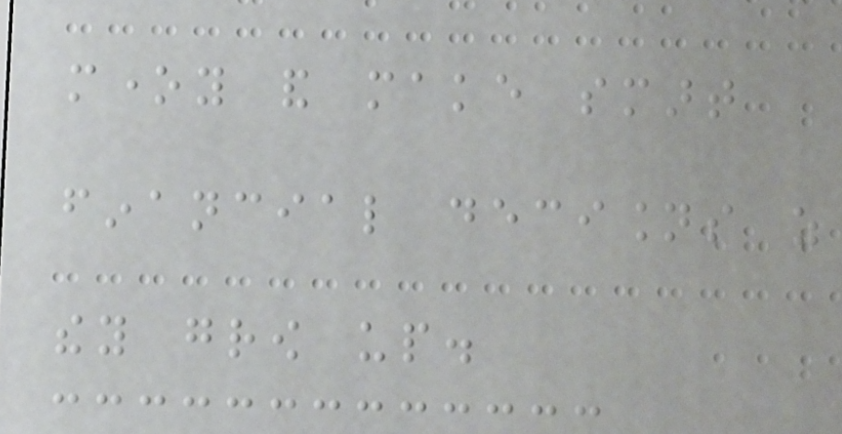money and make smart
financial decisions as
they grow up.
